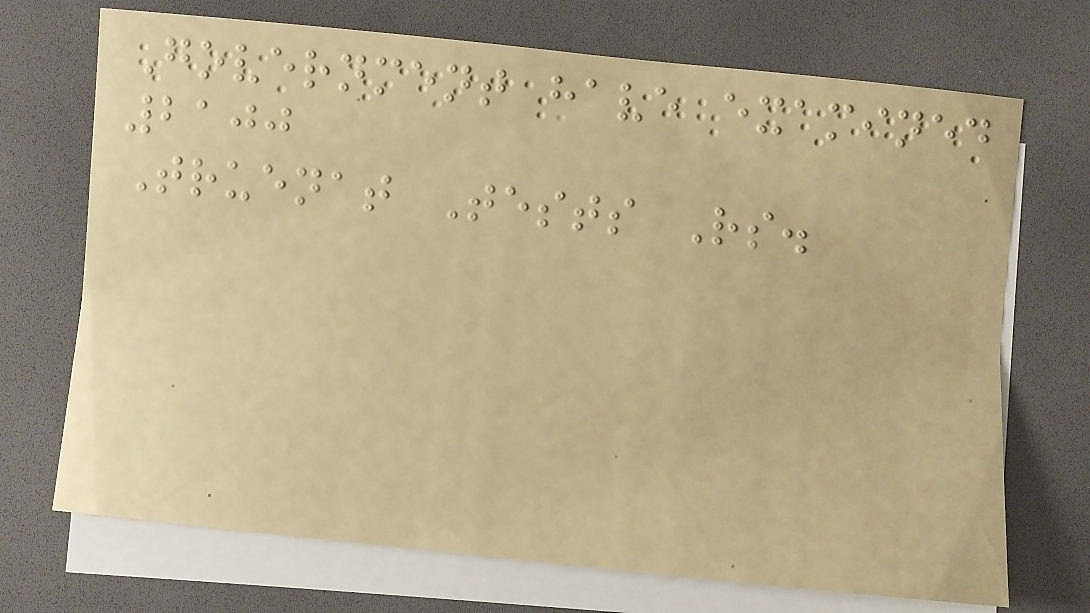Government have examined
2100
Truenat Tests Rs.
